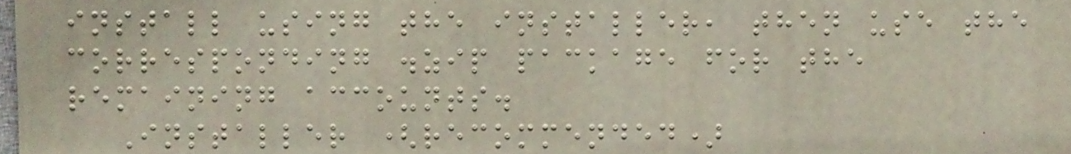install using the installer, then use the
corresponding .zip package for the
remaining accounts.
Installer (recommended)
